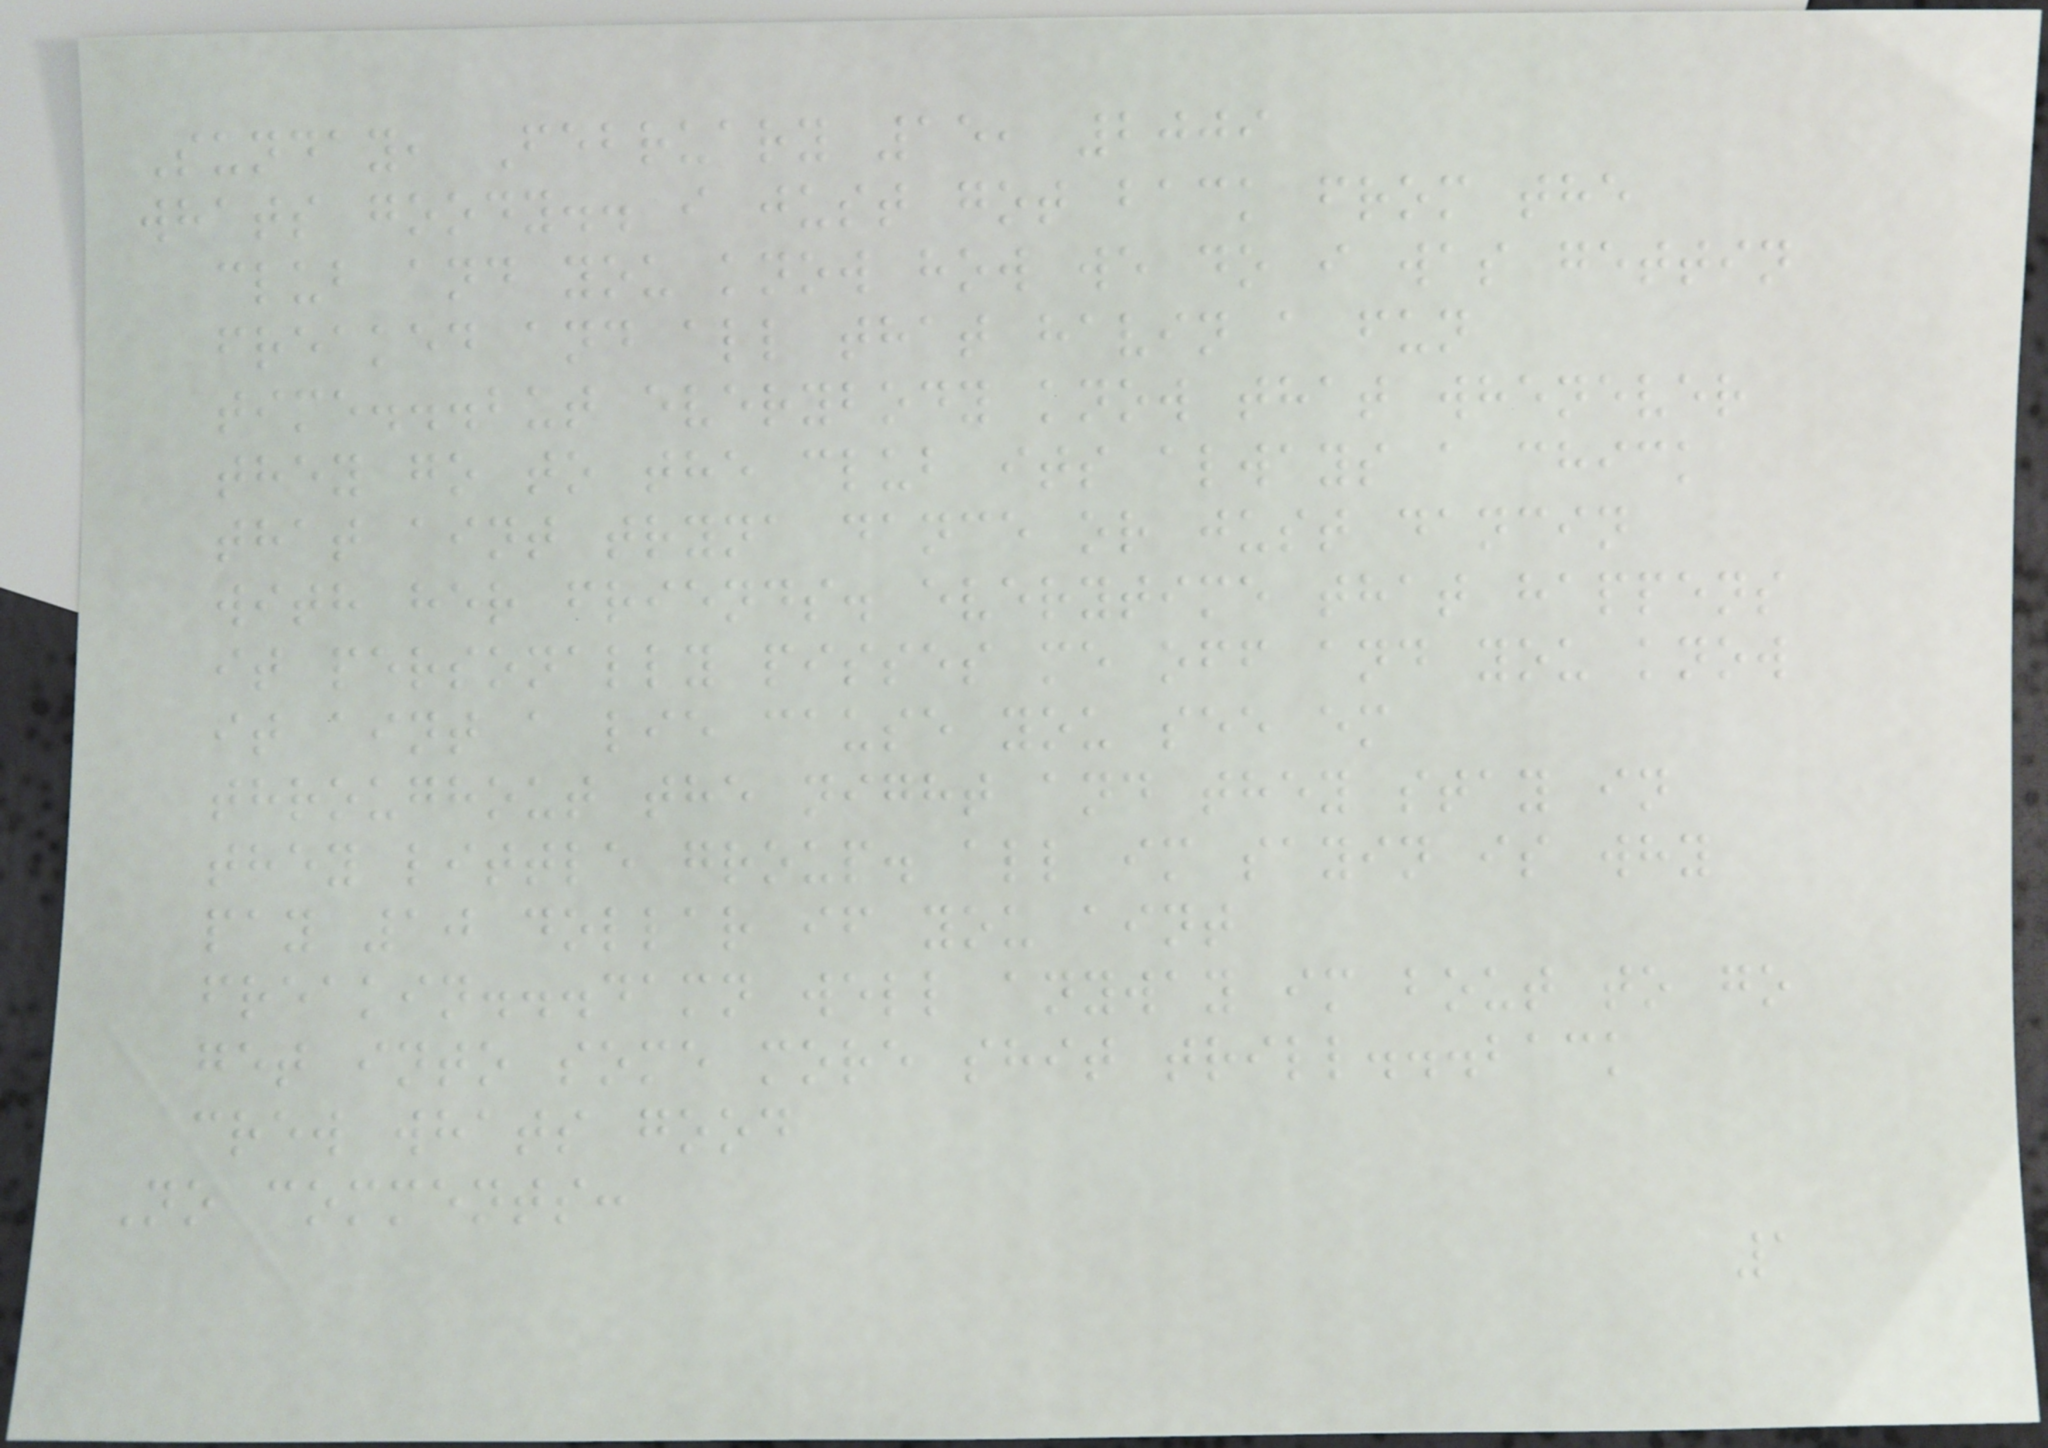Sunday, February 15, 2009
whats goody.. i just got back from the
club and you know how we do i was gettin
freaked and all that havin a fun
time...but everybody know that whenever
they go to the club its always a chick
that aint tryna dance or just dancin
with her friends. everytime that happens
it personally pisses me off and you know
it aint a lie cause you see em
throughout the night and they stay in
they little group. all im sayin is why
pay 10 dollar if you aint
freakin...damn well anyway im bout to go
get into some more shit trill...back
crew whats good
No comments:
1
